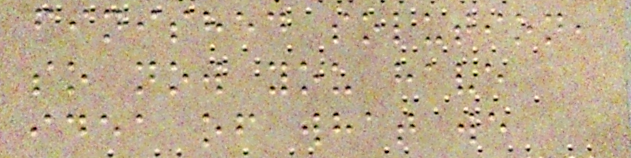finished solution,
so now you have
idea of what we
